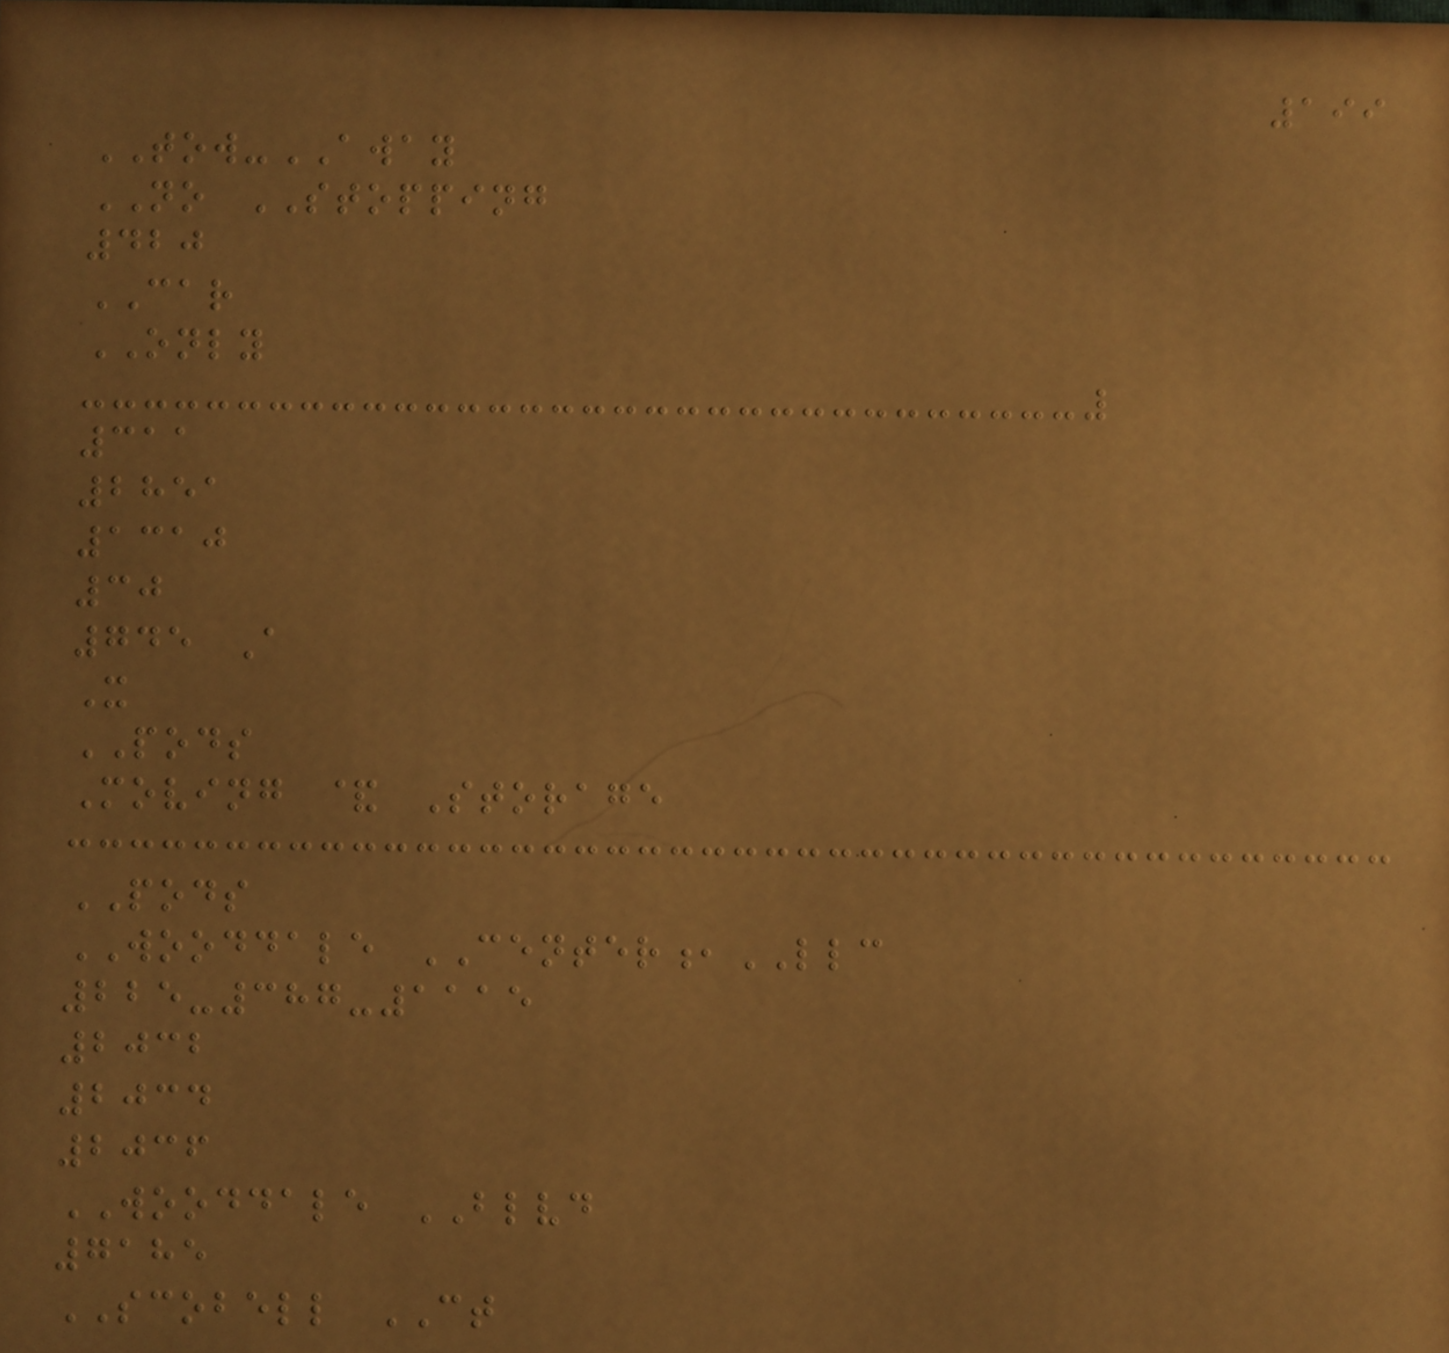199
TOW-AWAY
NO STOPPING
420
CAR
ONLY
311
2851
1310
30
745 A
X
PODS
Moving & Storage
PODS
WOODDALE CENTER,LLC
225-387-1115
2032
2034
2036
WOODDALE BLVD
7185
SCOBELL CT
